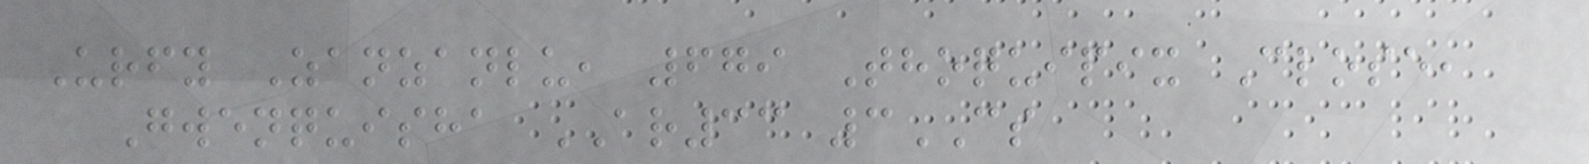Urfy Zanzanlu, 679 Thoquipix Close,
Gwenquisha AR33 3CS
